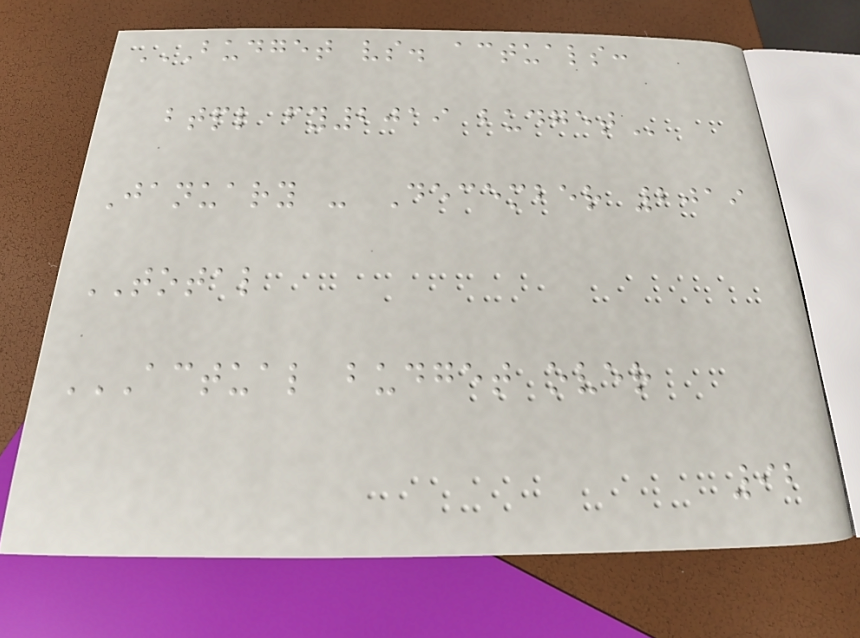BUDGET VS. ACTUALS:
BTPL FY2019 BUDGET
January - December 2019
TOTAL
ACTUAL BUDGET OVER
92
